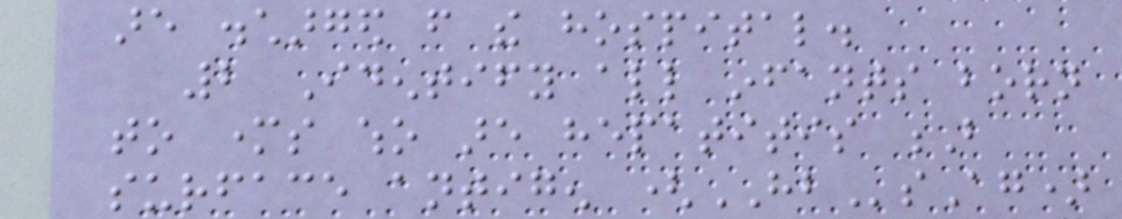are discharged from the hospital.
2 Identify all infants born
to mothers who are hepatitis B
surface antigen (HBsAg)
